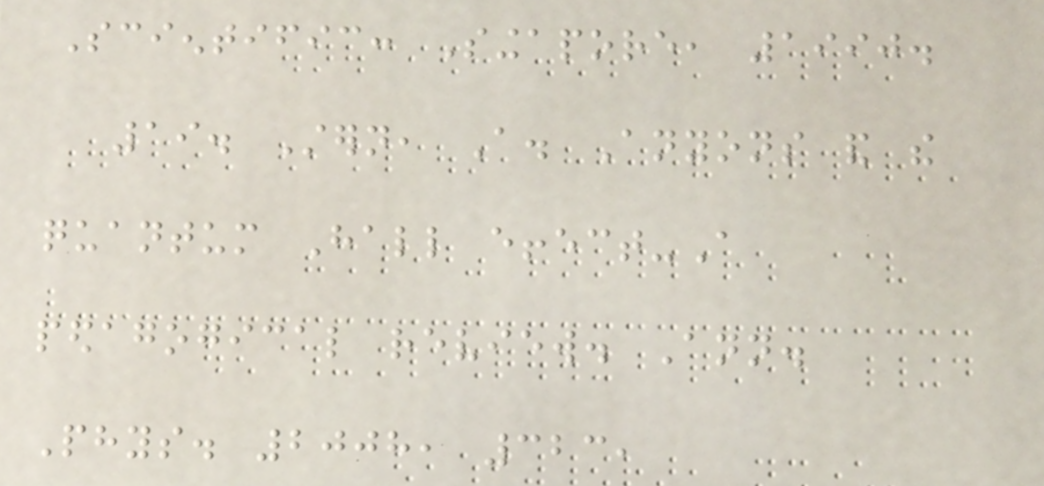Scientific: Singapore, 1990.
19. Stern, A. Anyons and the
quantum Hall effect-A
pedagogical review. Ann.
Phys. 2008, 323,
